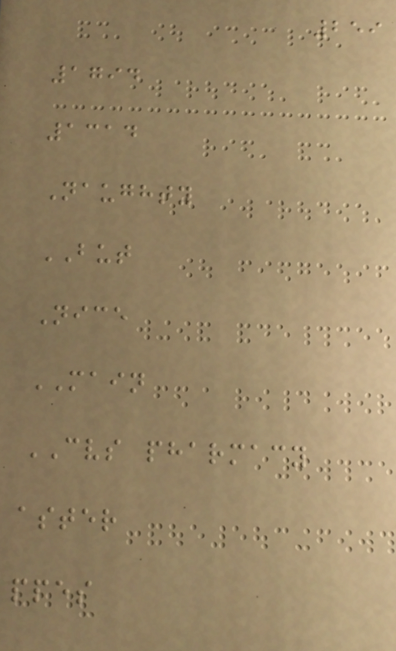259
1794
1314
Naughty
BUT
Nice
MAIN
CVS pharmacy
aster
ppes
